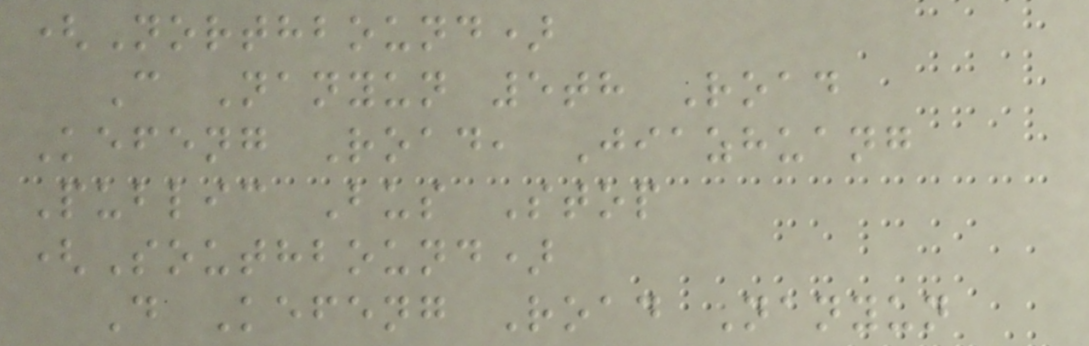(Northbound)
C Nanyun 5th Road
Kefeng Road, Jiazhuang
Public Bus Stop
(Southbound)
D Kefeng Road Nanyun
